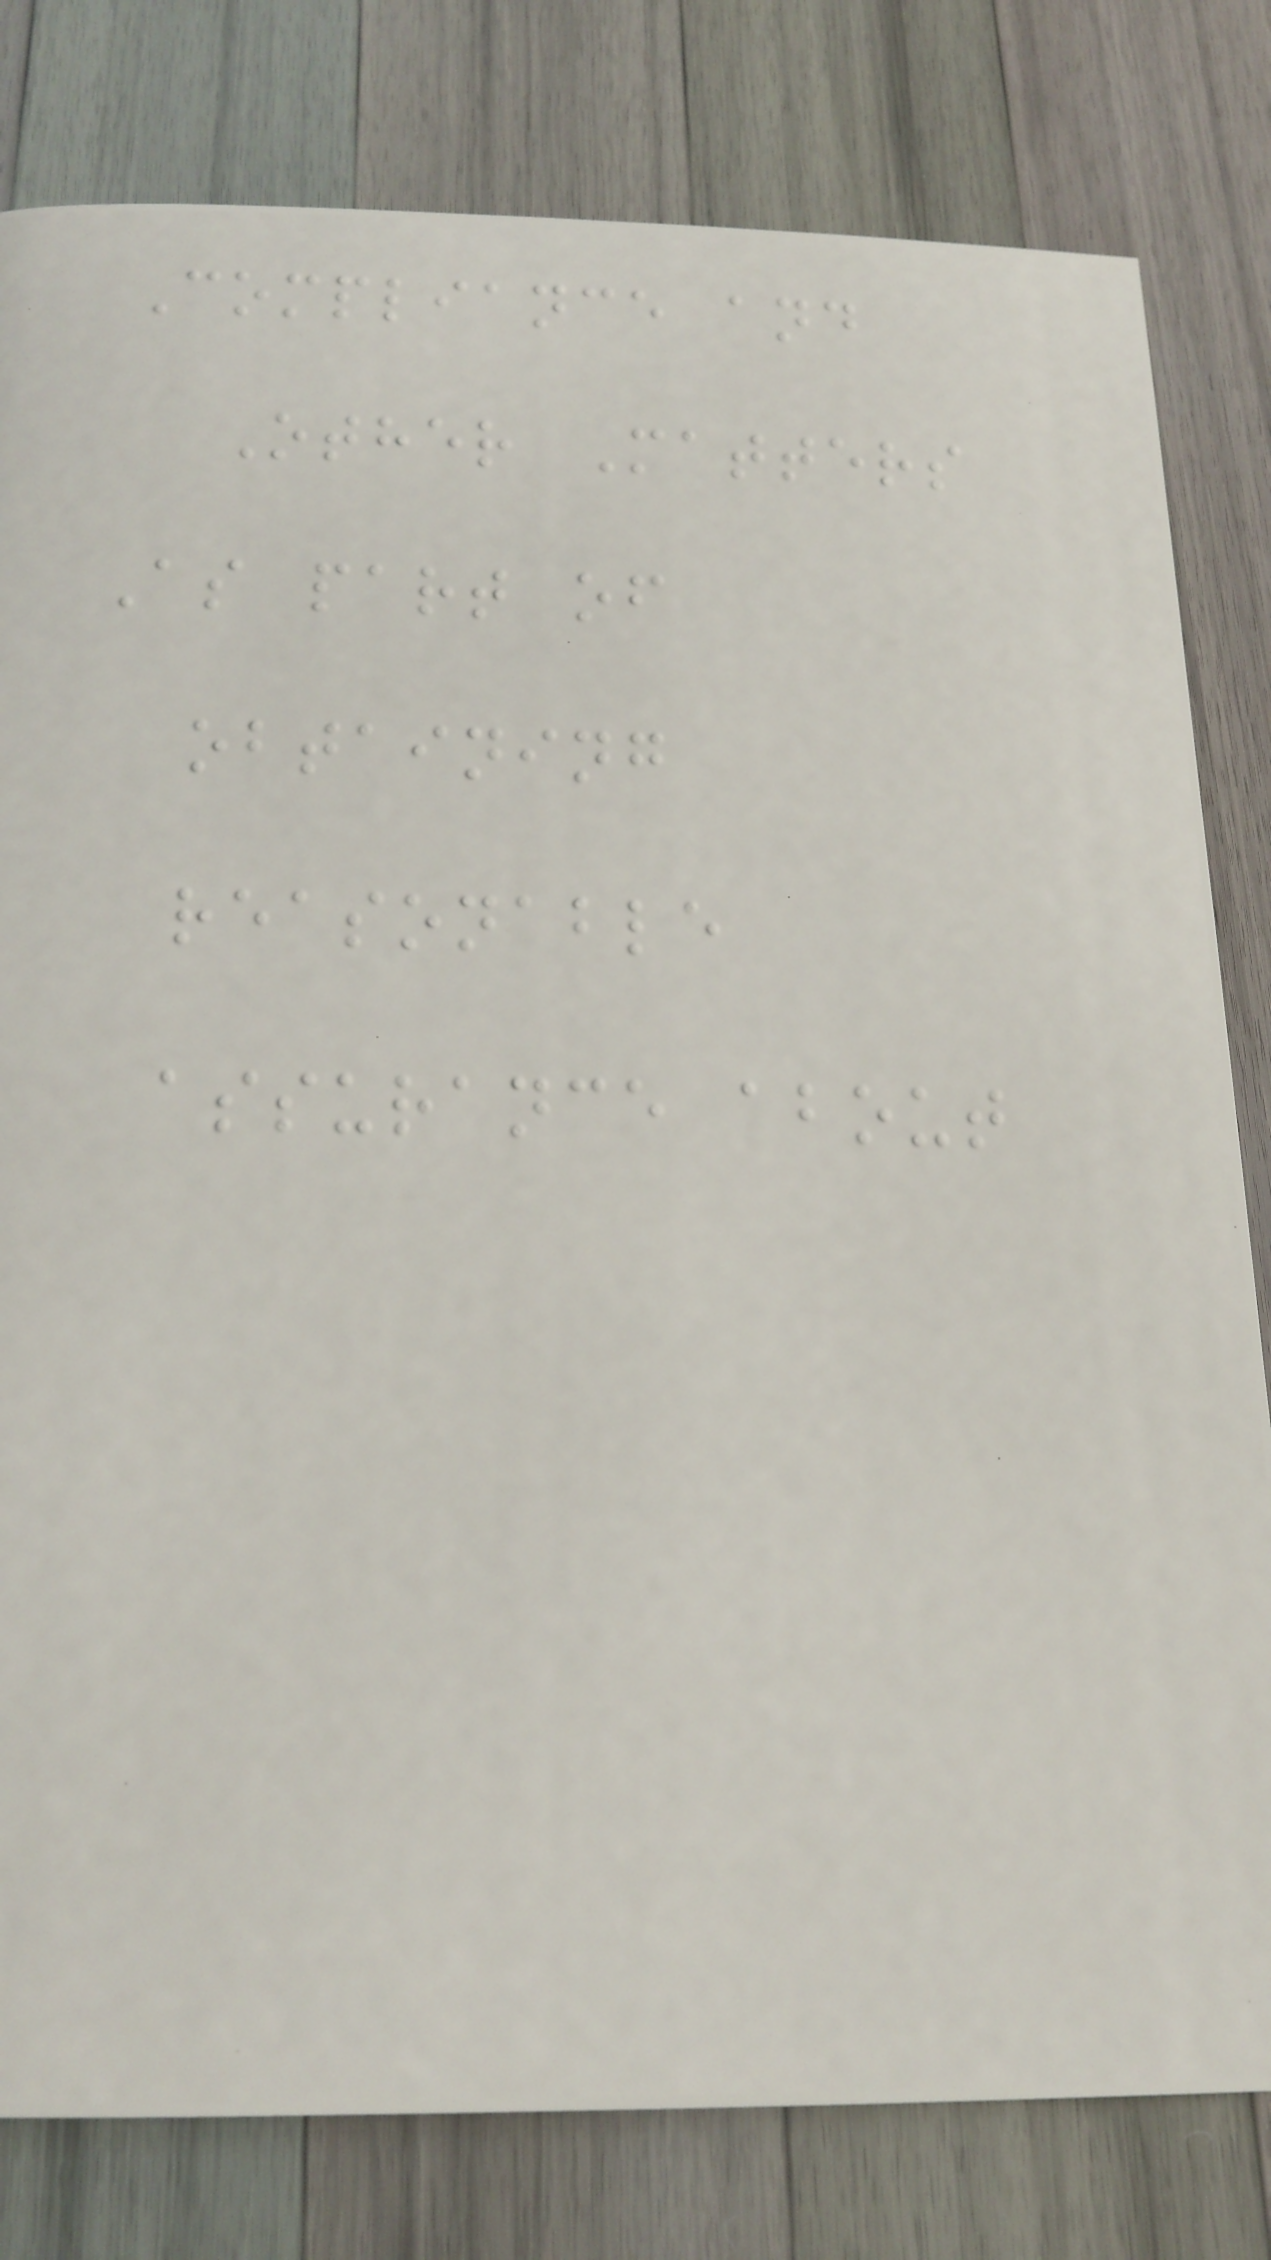Compliance and
Other Matters
As part of
obtaining
reasonable
assurance about
